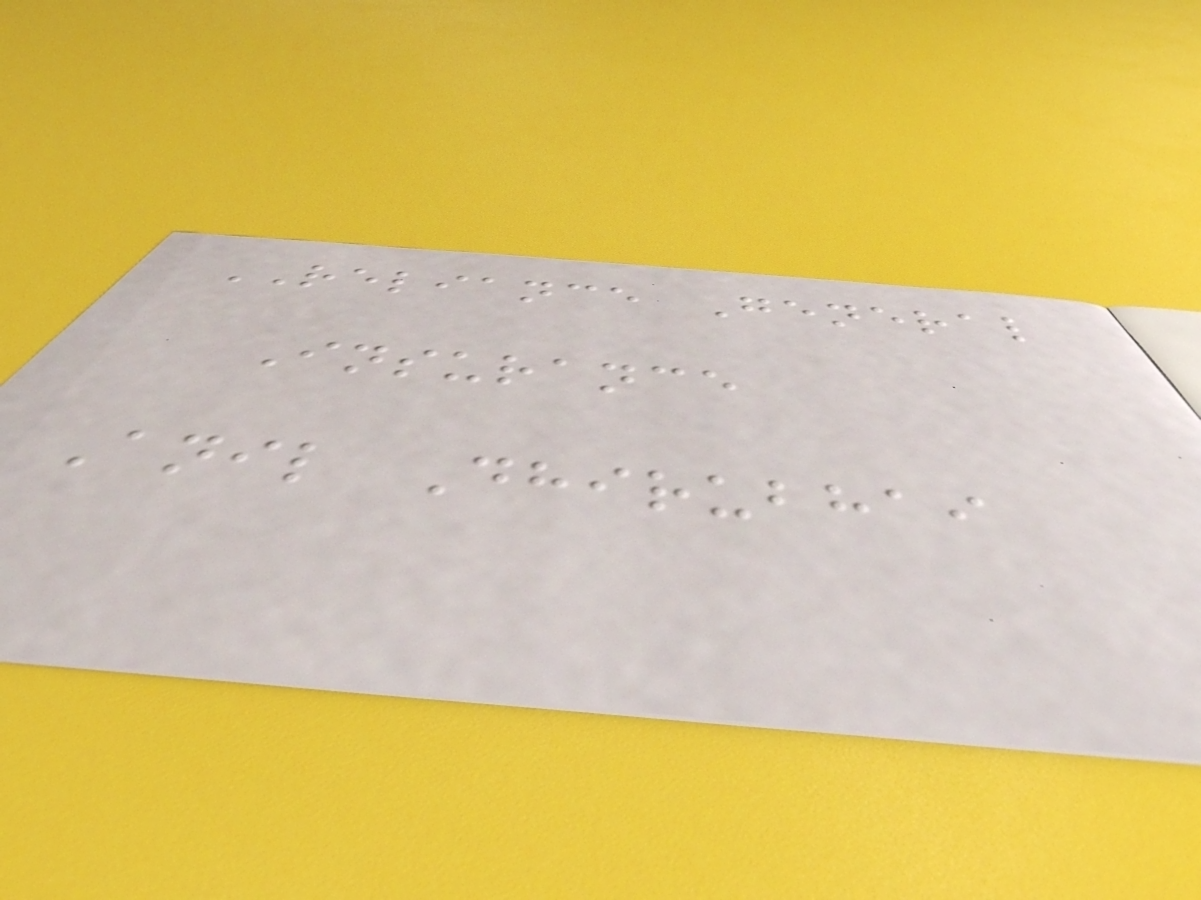RELIANCE General
Insurance
Anil Dhirubhai
